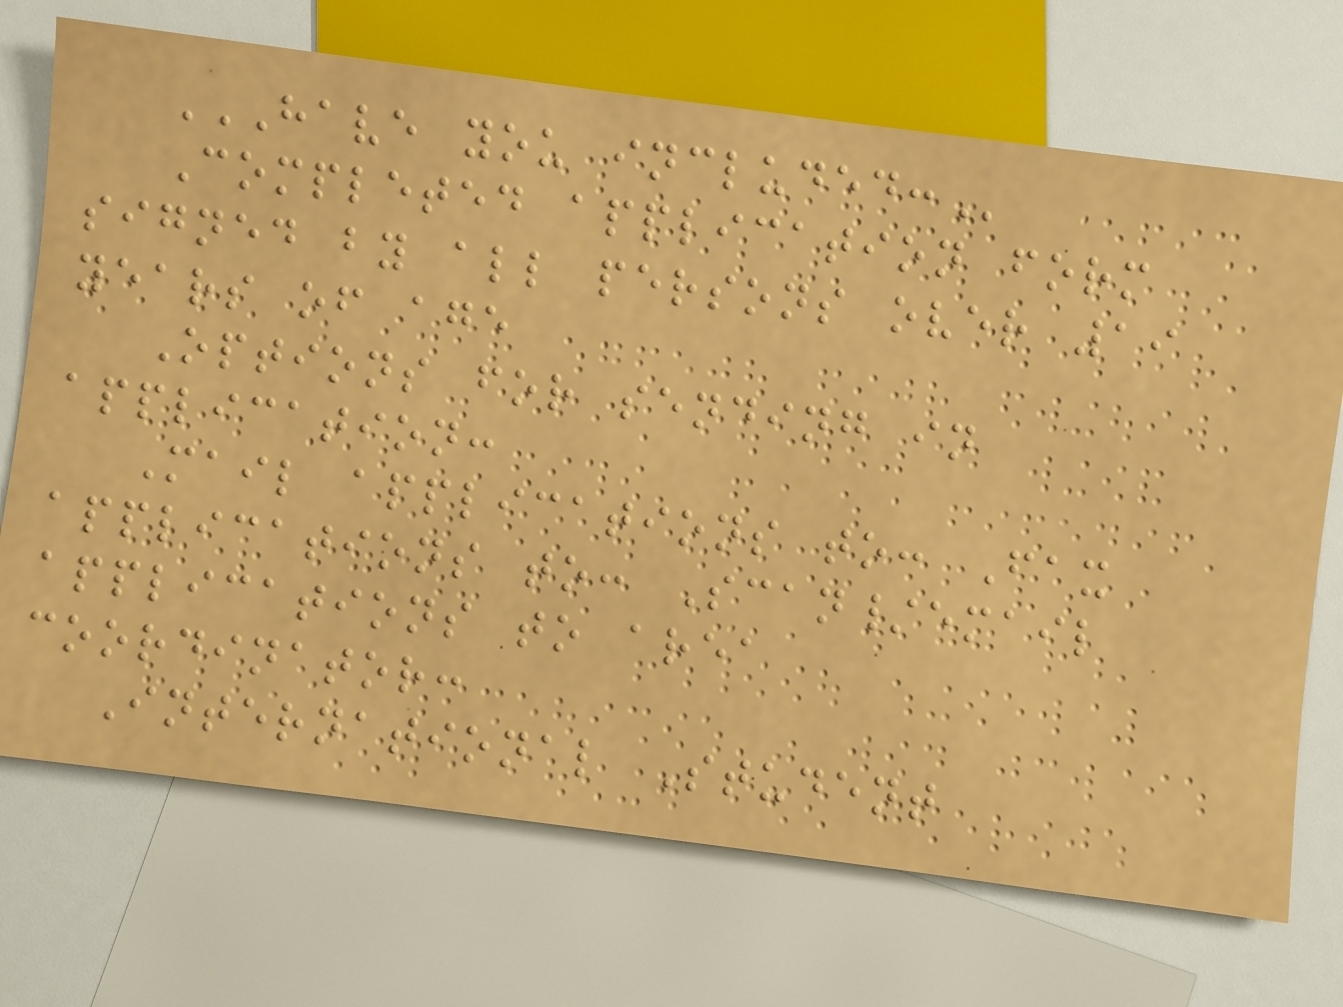HAVE YOU INCLUDED:
Completed application form
signed by all persons over 19
years of age
Options for sending in
application:
Mail applications to: Fax
applications to: Scan/email
applications to area
coordinator:
International Student
